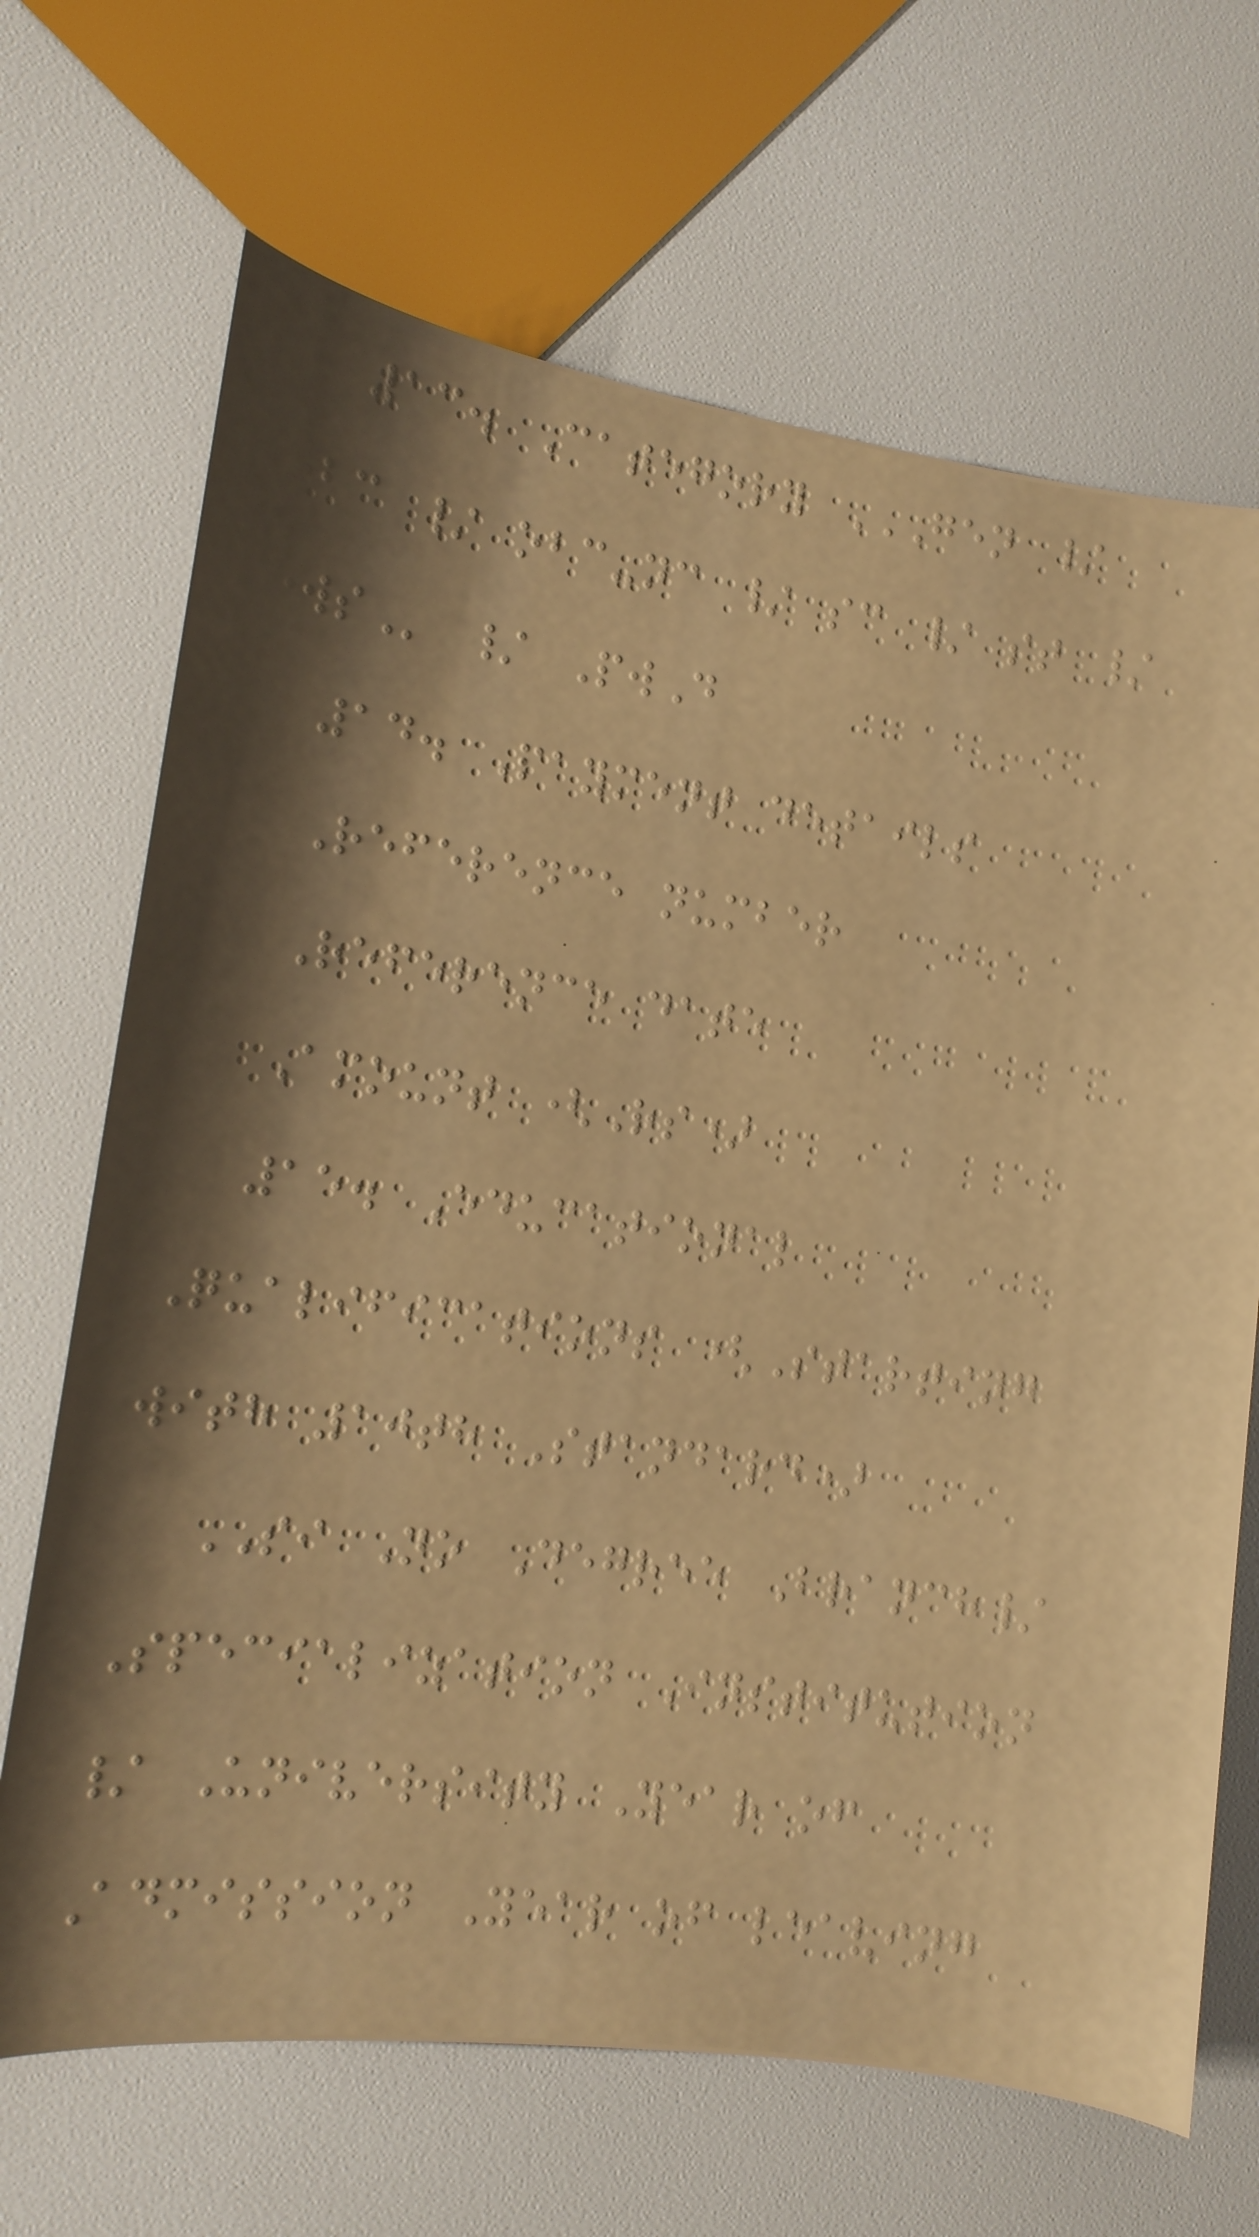13. Category GEN /
OBC / OBC-NC / SC / ST /
EWS / PwD
14. Payment details
Reference number
Reference date
Amount (Rs)
15. Educational
Qualifications (Starting
with 10th Standard)
SI No Degree Branch/
Specialization Institution
/ University Year of
Admission Year of leaving
